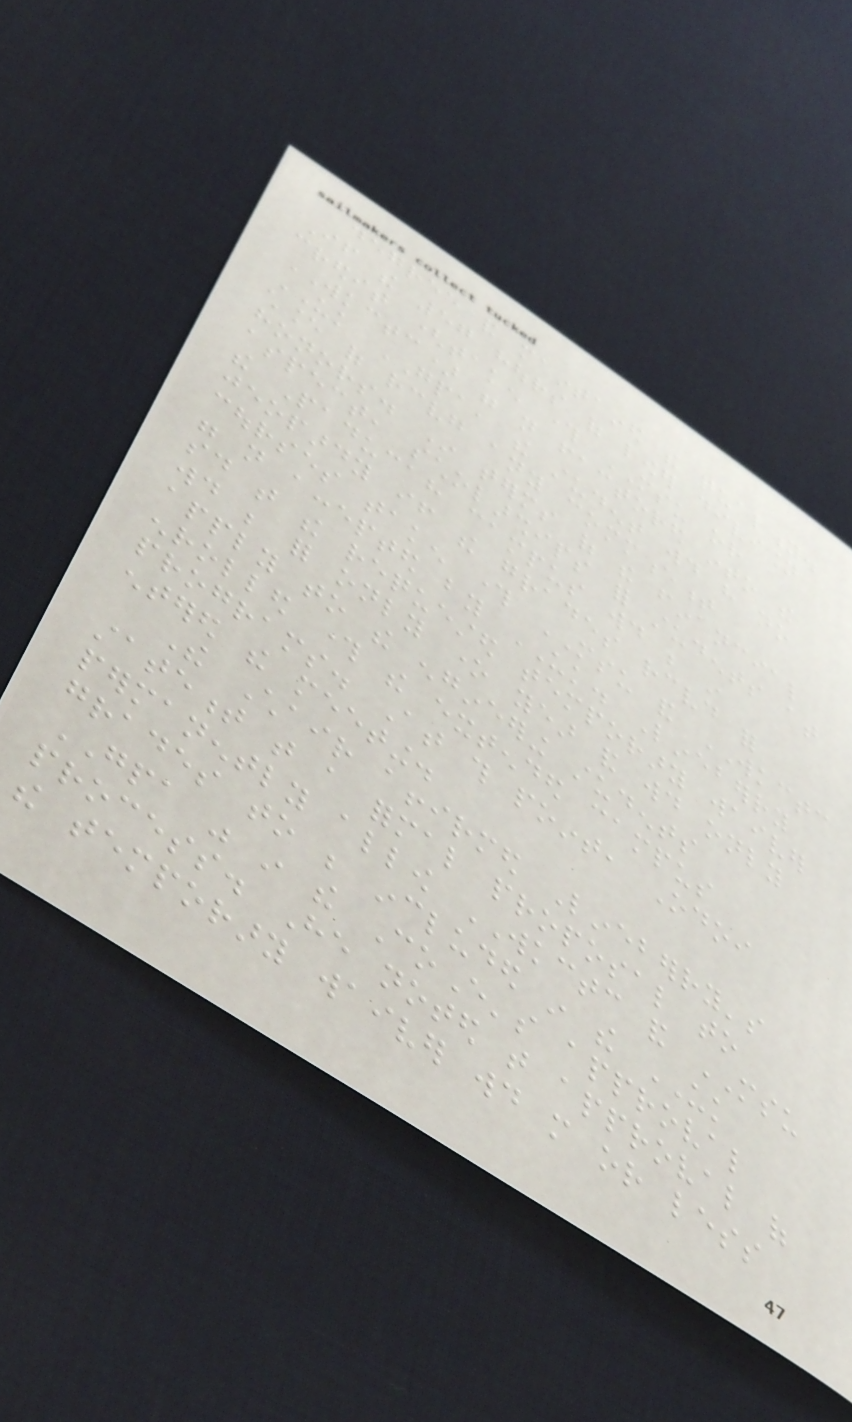degree and maintained the quality.
If the 57 hours of lower division
credit (taken through MSU or
WKCTC) were not factored into the
UK GPA, the student would have no
chance of receiving any commencement
honors. In terms of the financial
aspect, scholarships for students at
the Paducah campus would be in
jeopardy if the grades received for
courses taken through MSU and WKCTC
were not accepted by UK. Lineberry
said that the requested temporary waiver
would be for only one year and would only
apply to the engineering students
enrolled through the extended campus
programs. At this point, Odoi
entered the meeting.
The Chair affirmed Lineberry's
statement that a formal proposal to
permanently allow WKCTC and MSU
grades to be included in the UK
GPA was in the CoE's approval
process. He noted that approval of
the temporary waiver would more or less
